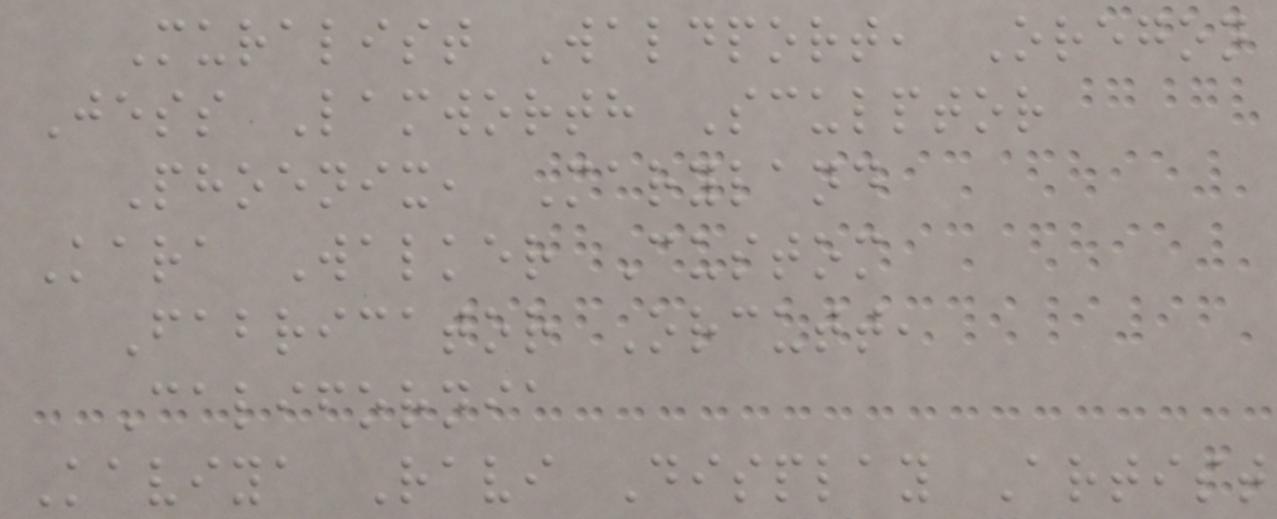Muralist Waldport, Oregon
Jess Lamworth Sculptor
Phoenix, Maryland
Kara Walker Custom
Fabricator Orcutt,
California
Kaviya Ravi Display Artist
